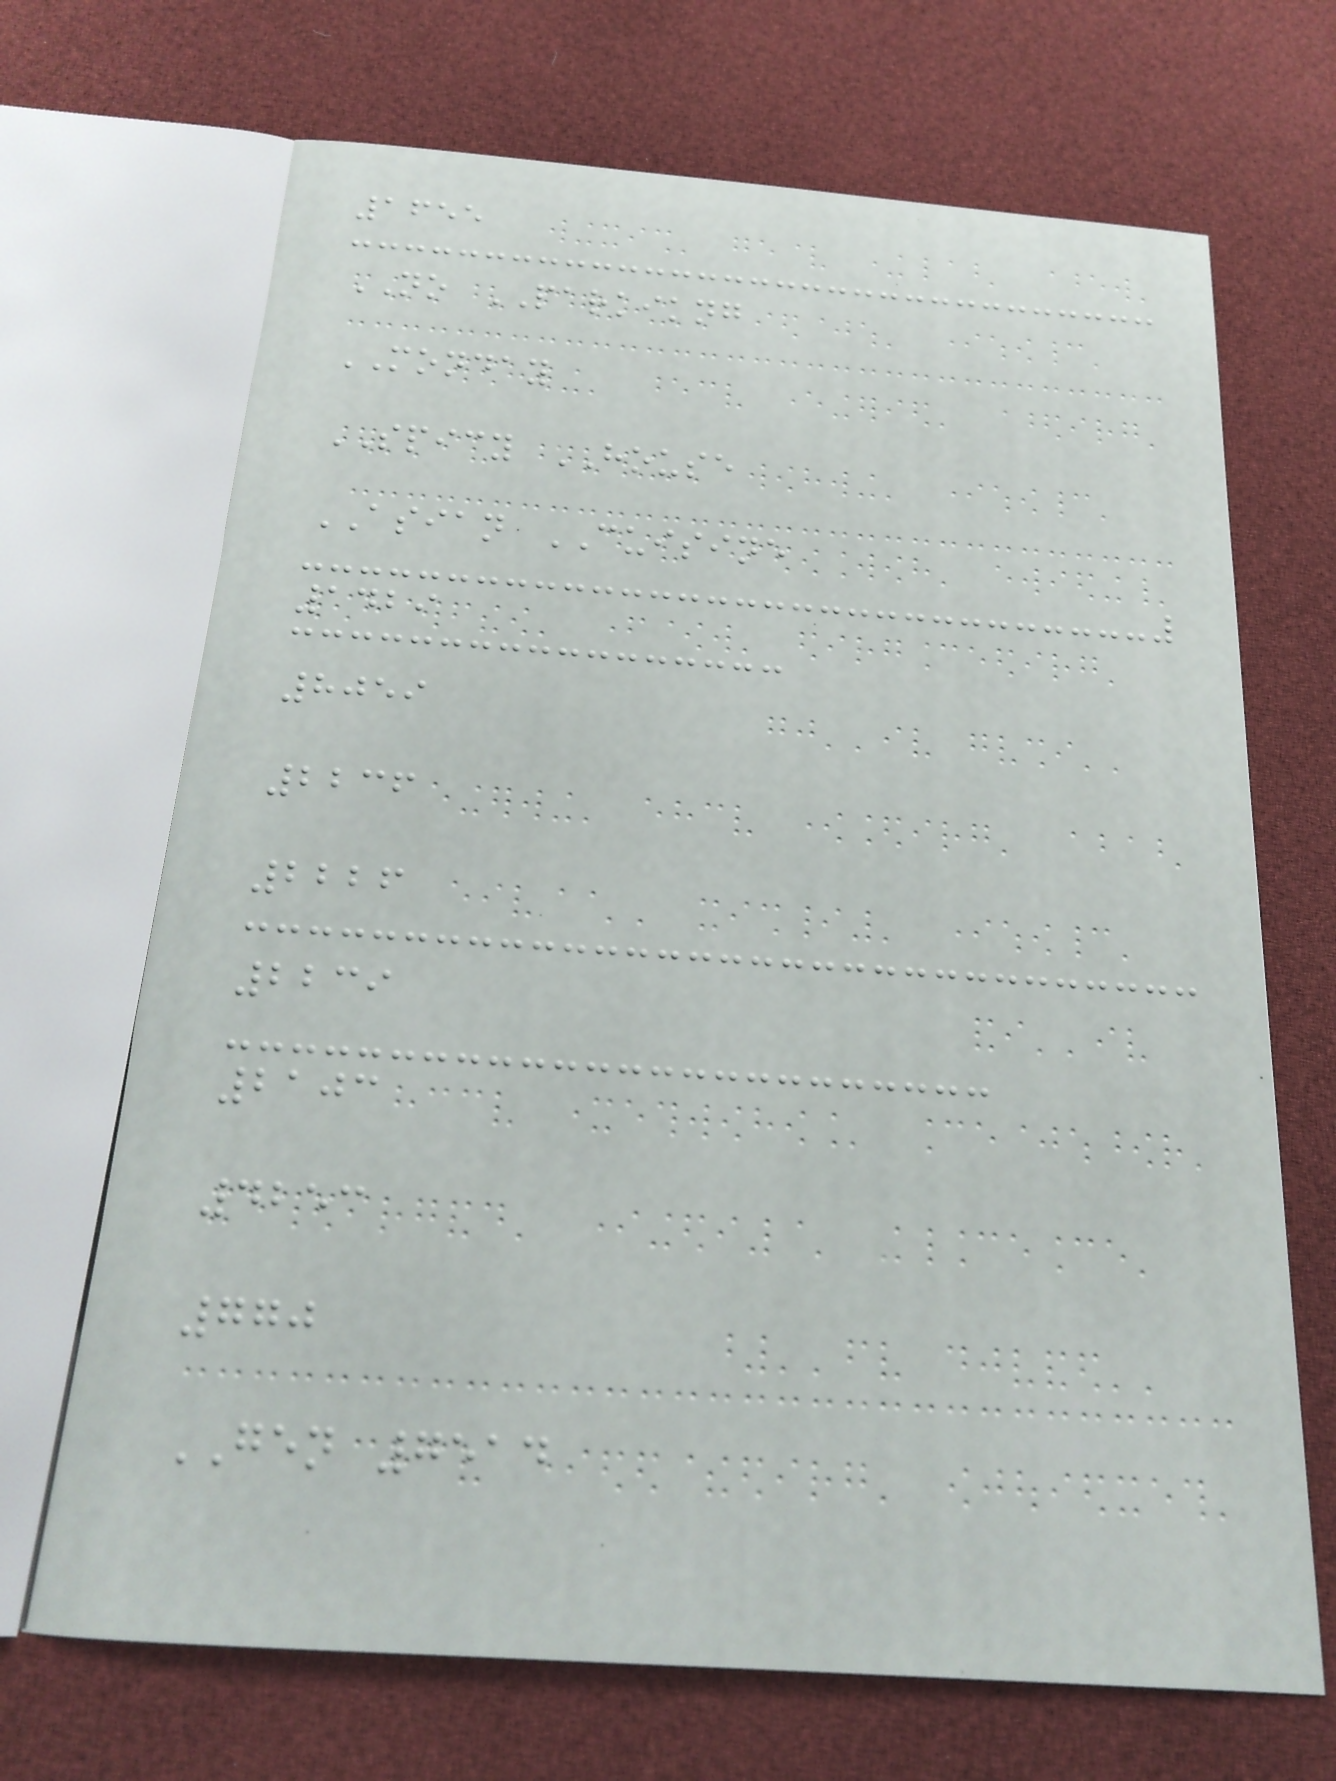1655
NO PARKIKNG
MONDAY
SPICY HOUSE
ASIAN CUISINE
1429
8059
2236
2226
2239
2103
4253
770
GEN 7514
